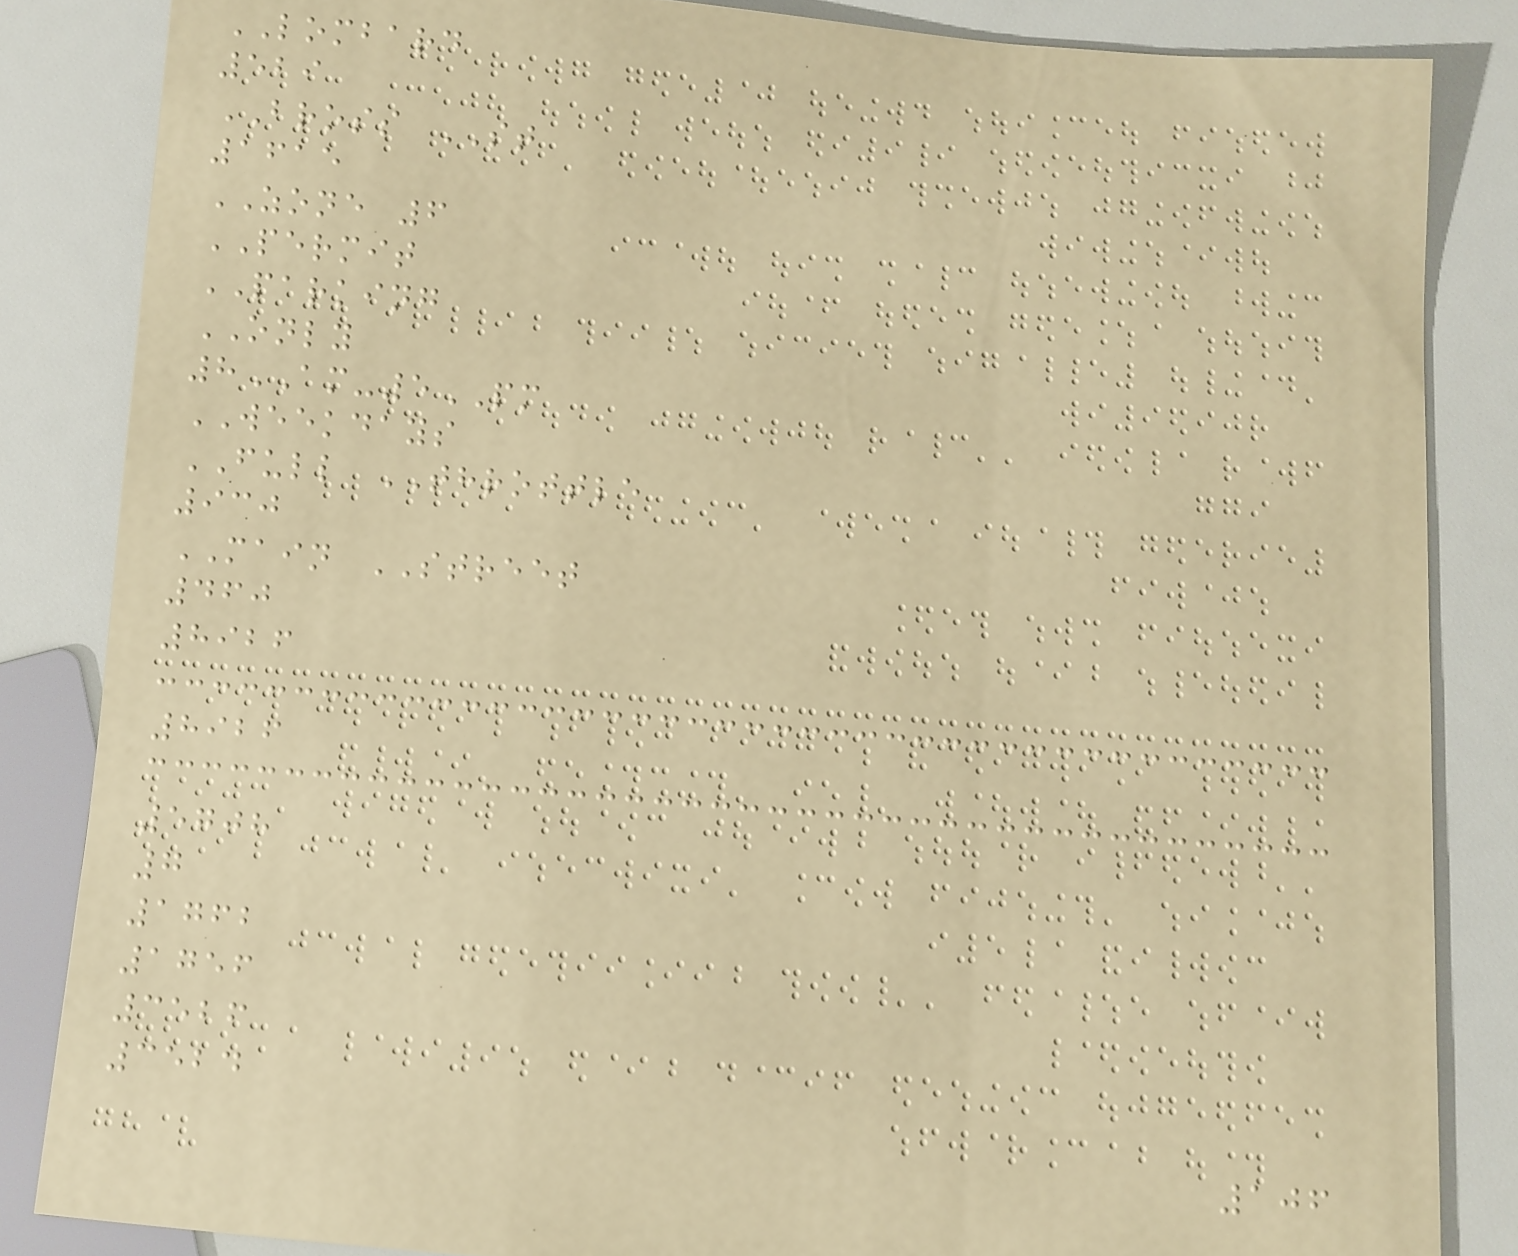LOMBARD
529
BROSS ST
1615
ZONE 6
PERMIT
PARKING
ONLY
8AM-5PM
WEEKDAYS
FULL THROTTLE
930
MAIN STREET
460
8926
8926
5708
7
1762
1756
3526
3524
106
